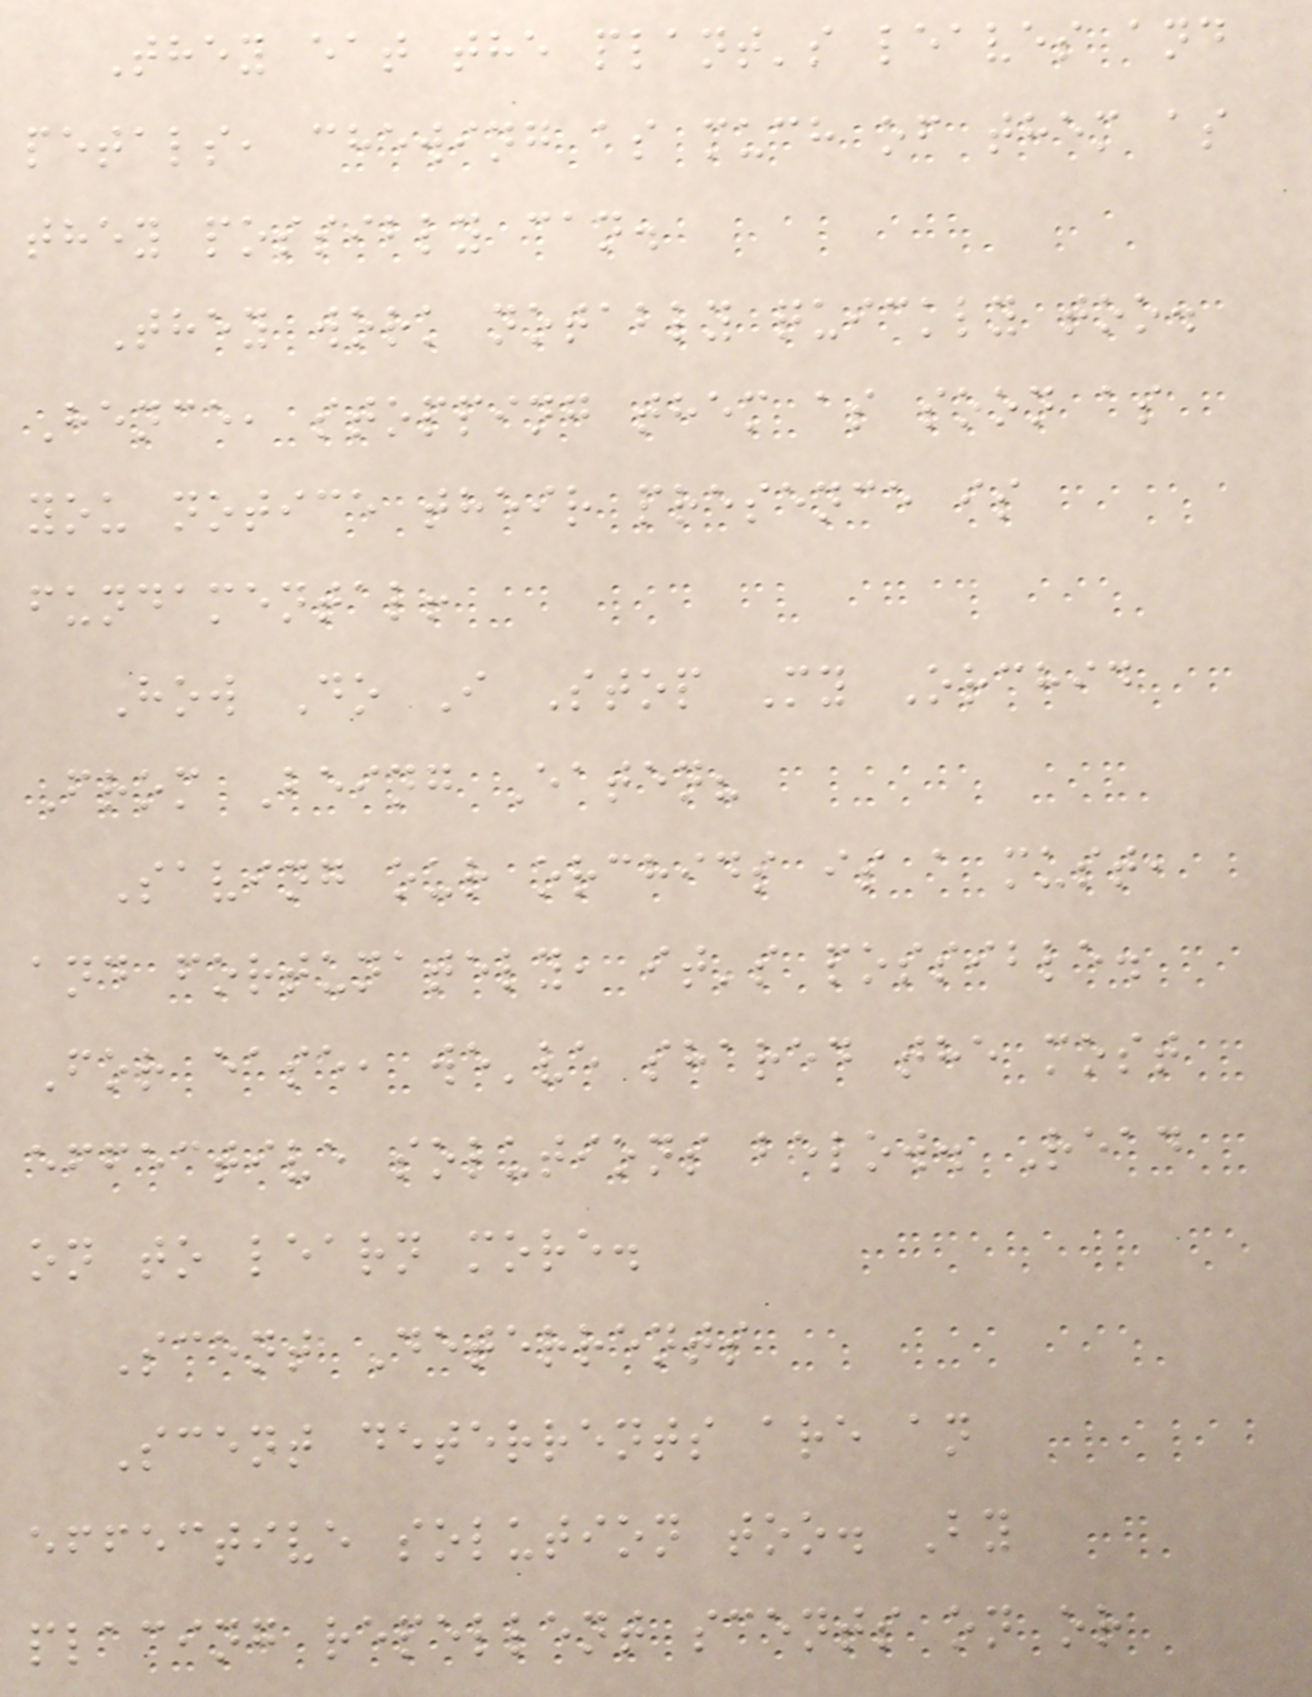They eat the plant's leaves and
petals, chewing as much of them as
they possibly can.
They work notably quickly too.
Hence, stopping them as soon as
you notice their presence is
fundamental!
How Do I Stop My Orchid
From Being Eaten?
Saving our orchids is a must,
and fortunately, it's possible.
For ease, we've shared the most
effective solutions below. Read
on to learn more.
Scent Deterrents
Scent deterrents are an
effective solution too. By
placing repellent scents on or
